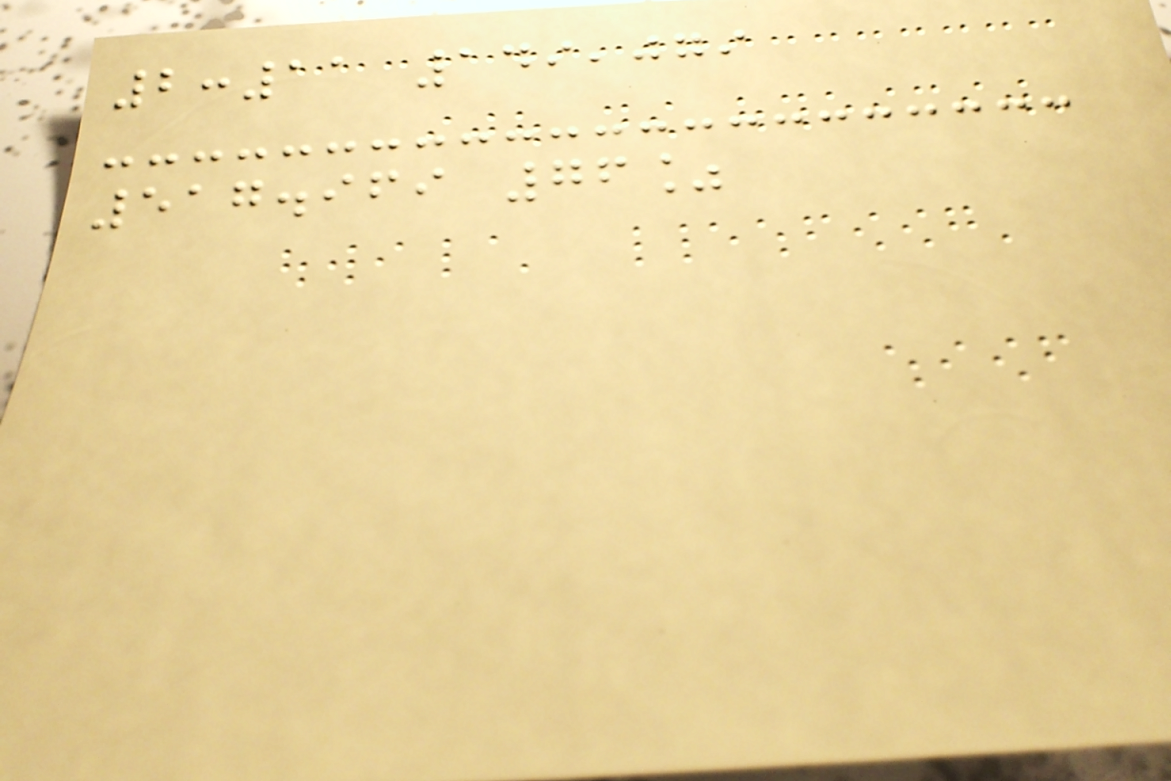2:11 149,079
517.969 76%
